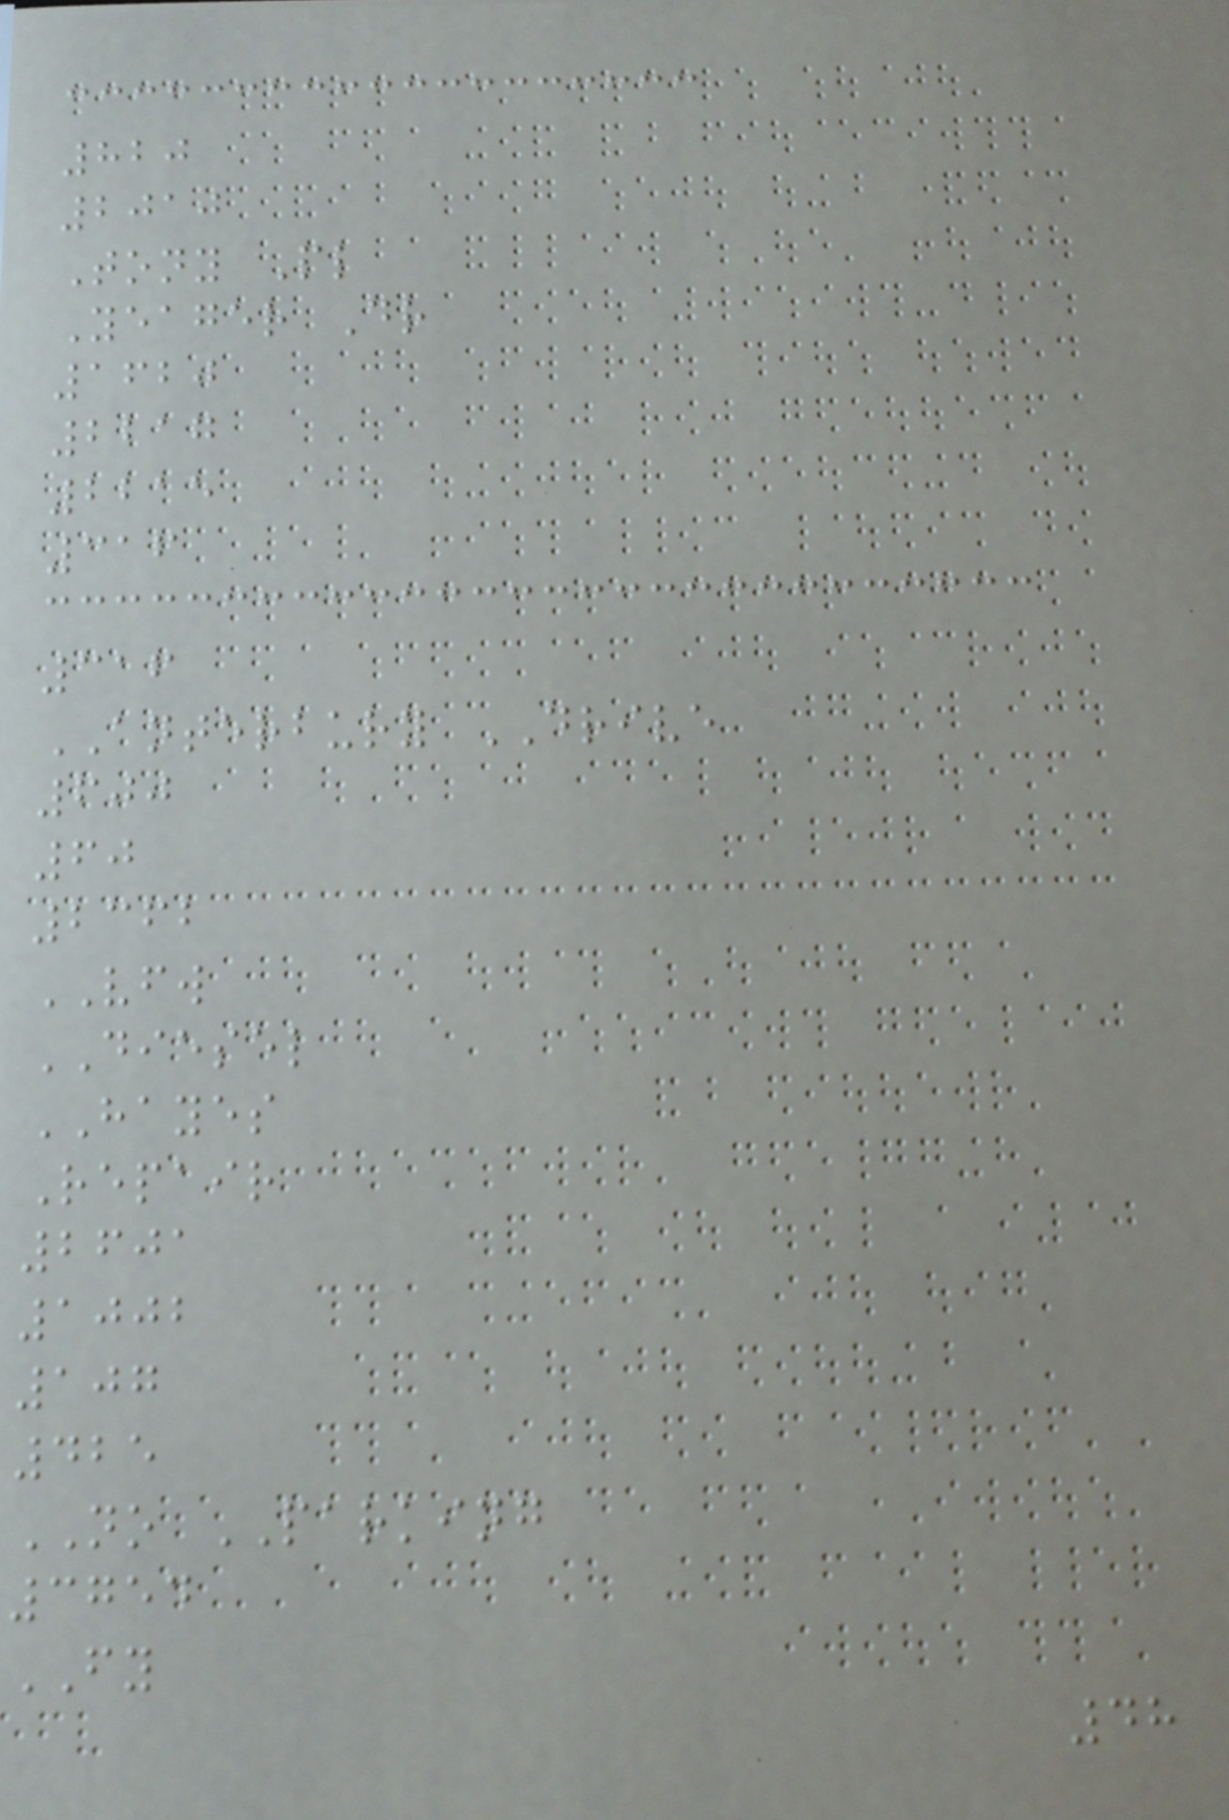820
2010
Tony Pl
Yeager Dr
1620
2217
2215
316
316
ANTERBURY DRIVE
600
60
2362
VFW
DIESEL
HAYES
Repair
2601
1002
107
425
NO PARKING
3754
FY
48
